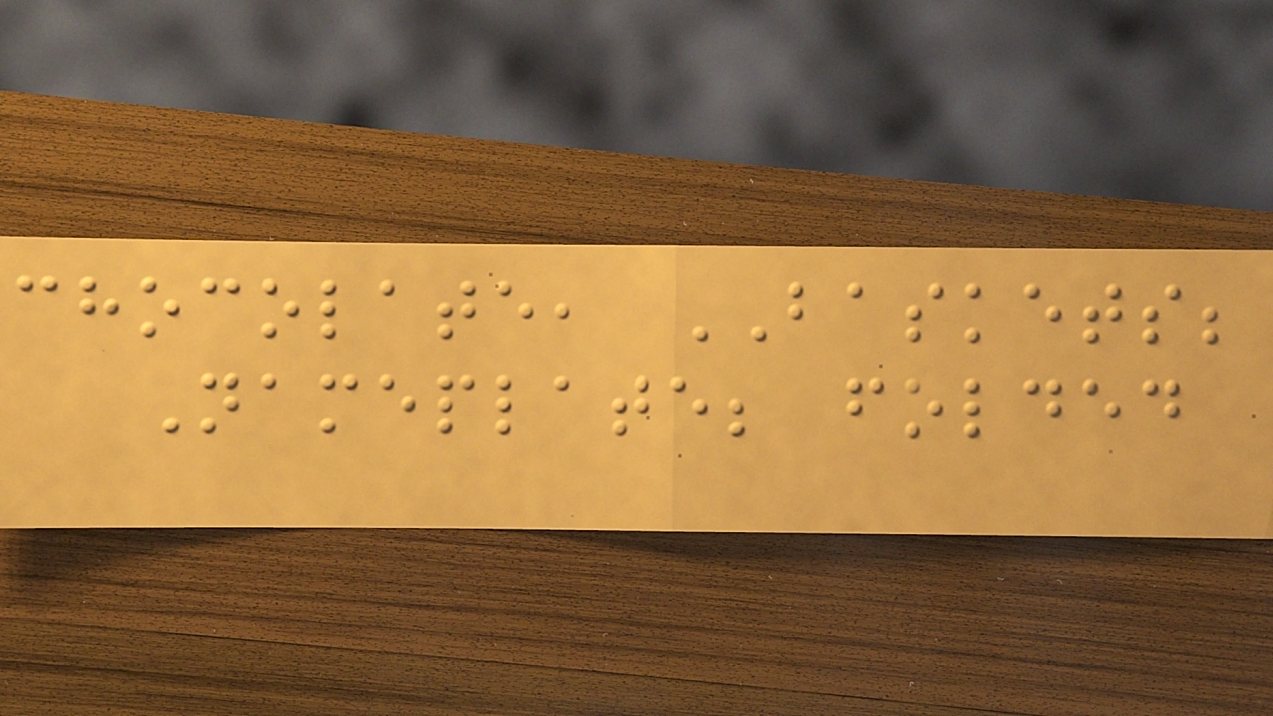chocolate, BASKETS;
Nameplate; folded
